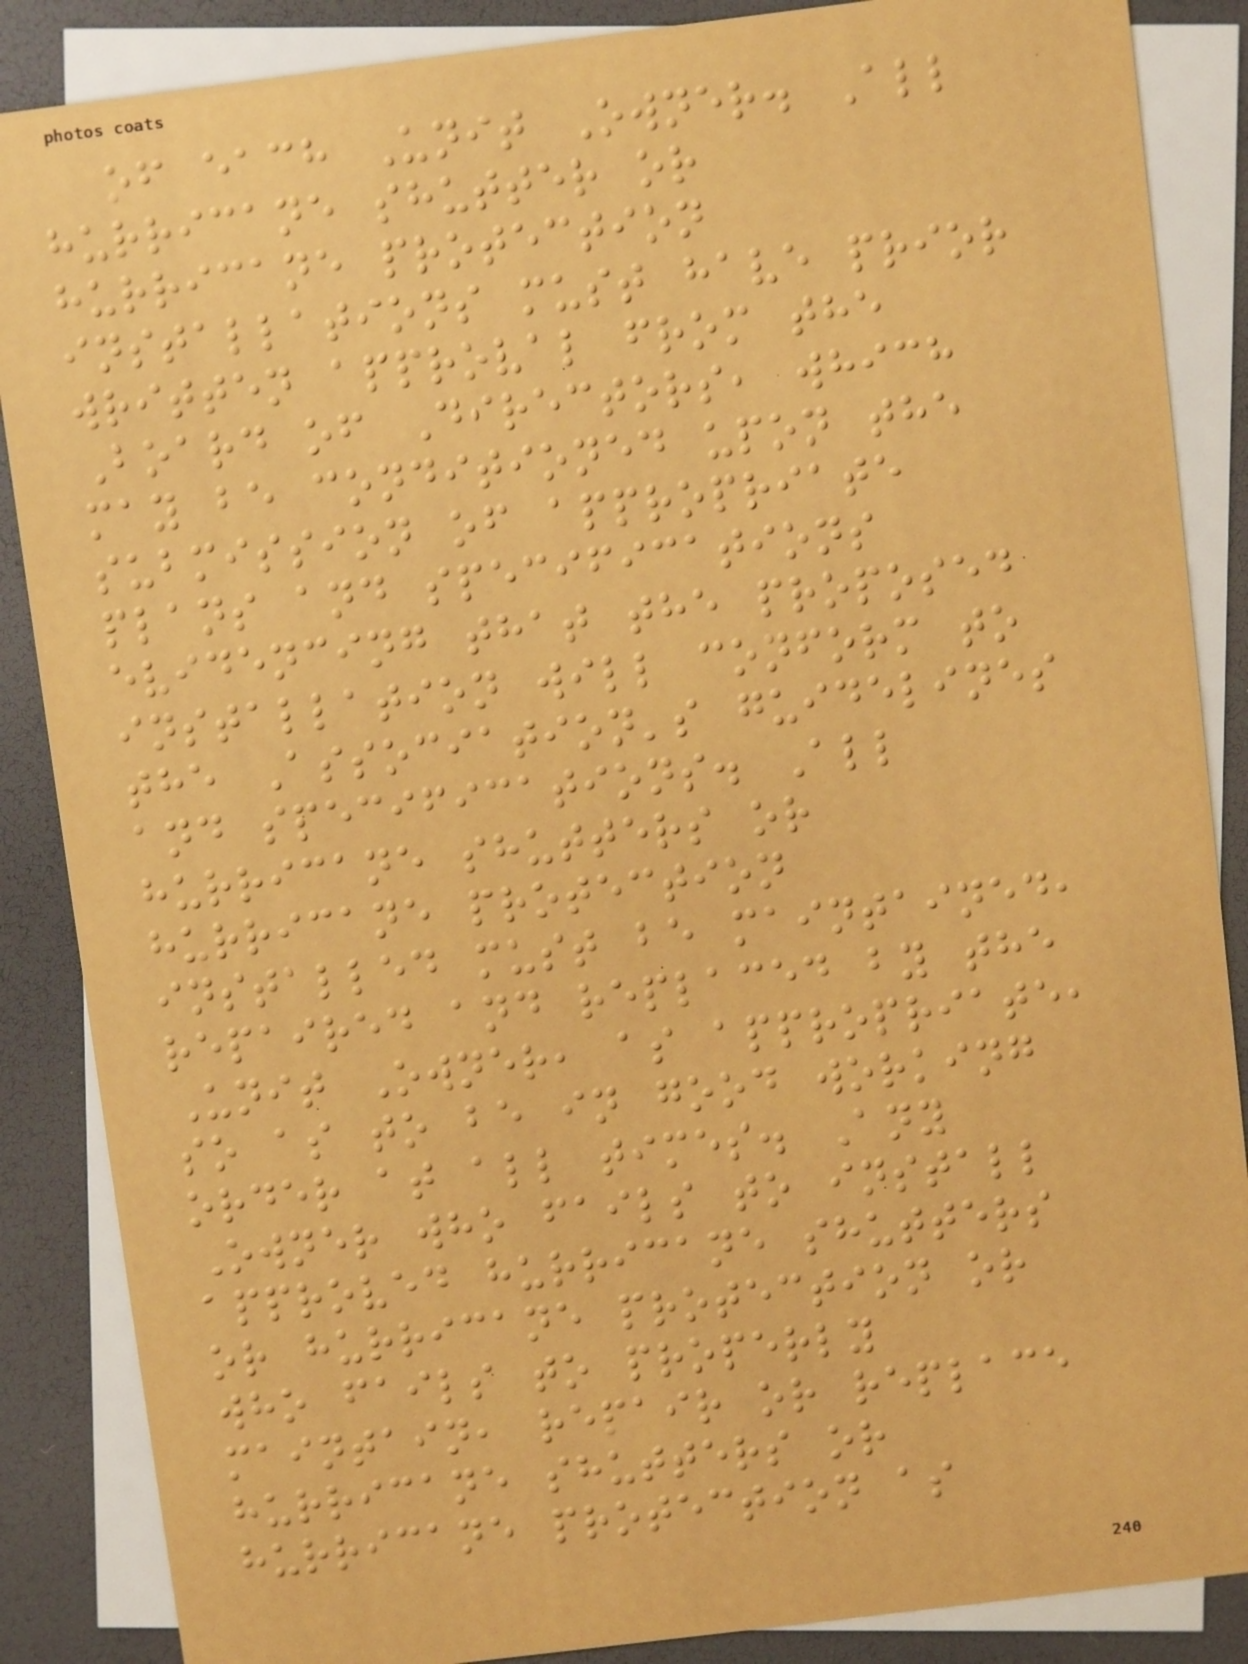of each Unit Owner. All
hurricane shutter or
hurricane protection
installations must have prior
written approval from the
Board of Directors, which
may be conditioned upon the
submission of appropriate
plans and specifications
evidencing that the proposed
installation will conform to
the Association's guidelines
and specifications. All
hurricane shutters or
hurricane protection
installed must be maintained,
repaired and replaced by the
Unit Owner, as appropriate,
so as to be in good working
order at all times. Any
Owner who fails to install
approved hurricane shutters
or hurricane protection or
who fails to properly
maintain, repair or replace
hurricane shutters or
hurricane protection as
